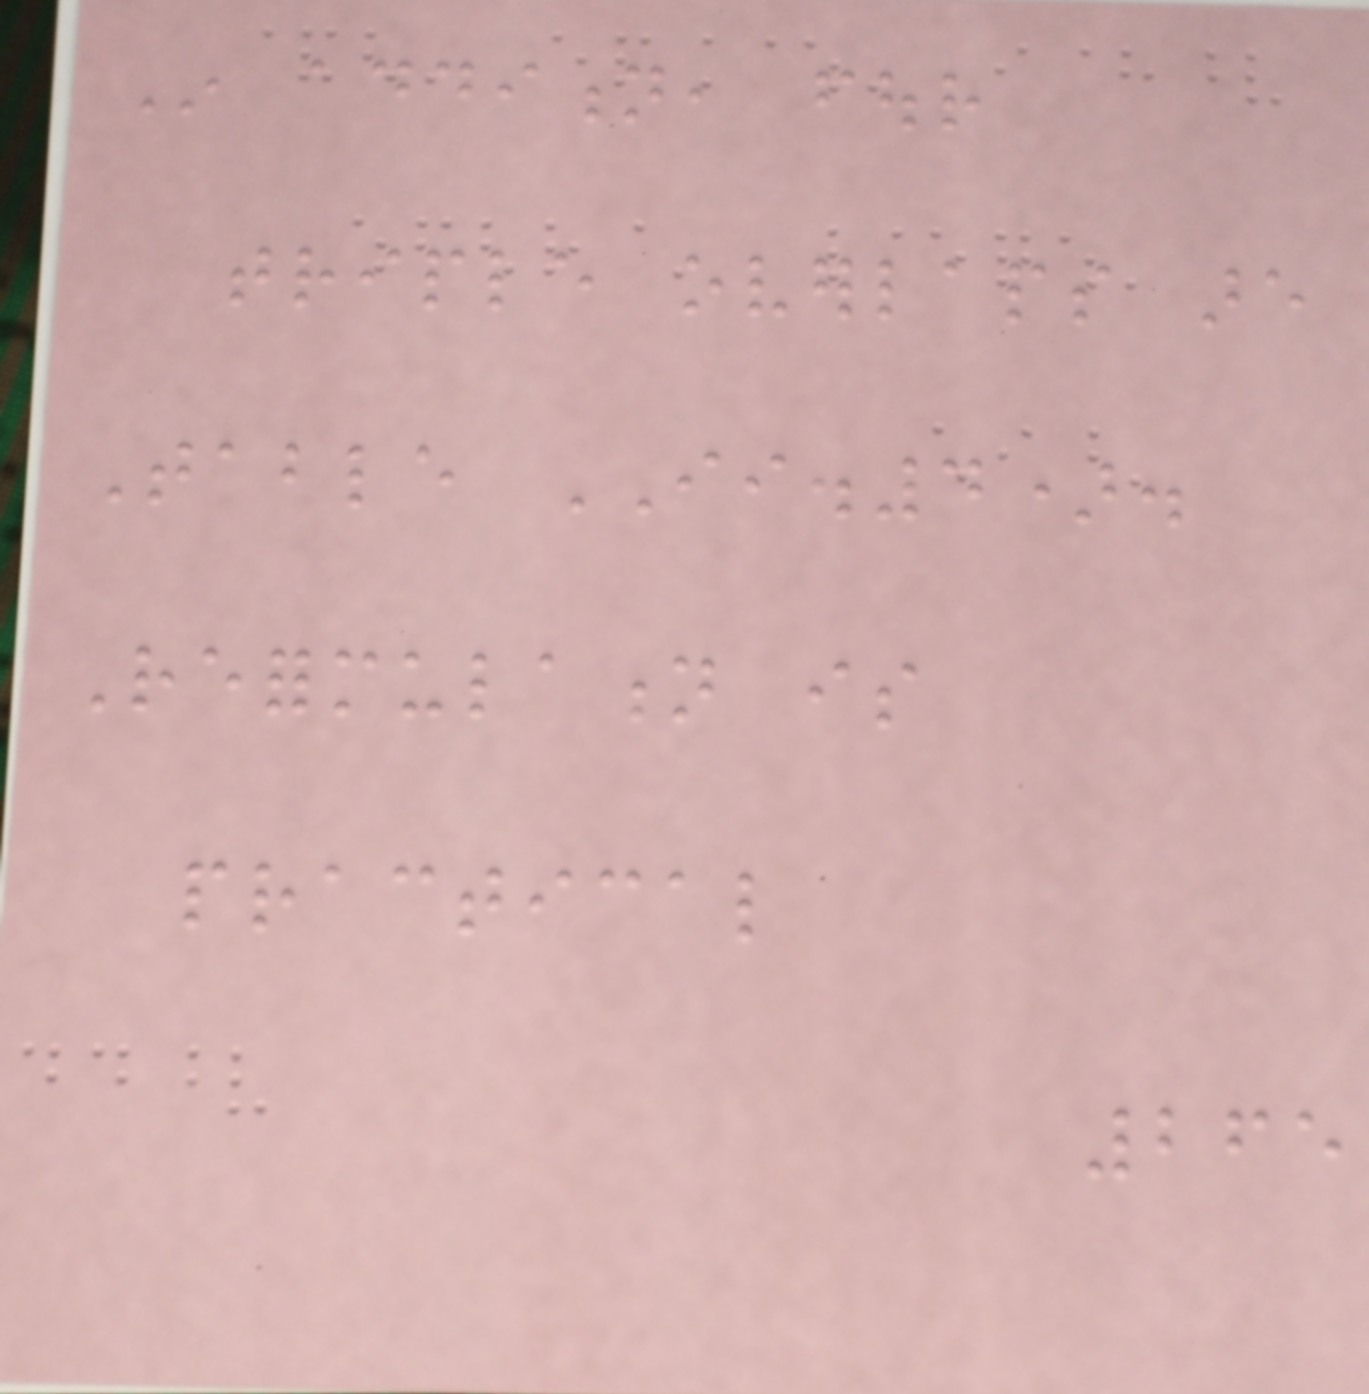In addition, four
triple overlaps are
Table II.4).
Reformulation is
practical
265
